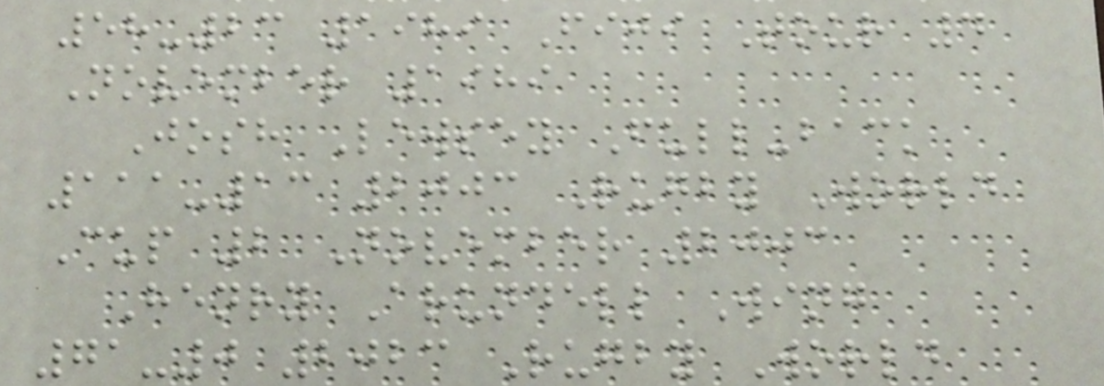58-23 1989 Fiji Tour 4
November 1989
Josh Lewsey Full-back
111-13 2003 Rugby World
Cup 2 November 2003
Henry Arundell Wing
71-0 2023 Rugby World
